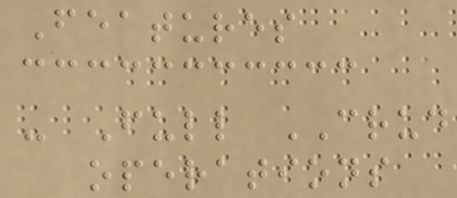Features
- Full CRUD
operations
